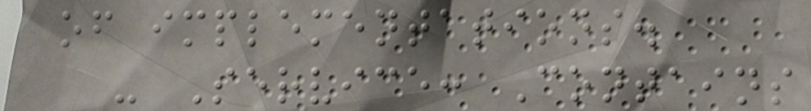of implementations.
- Service: Contains
